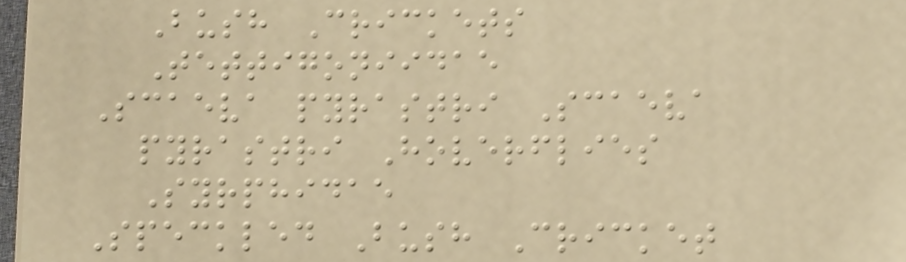Bush Crickets
Tettigoniidae
Scaeva pyrastri Scaeva
pyrastri Hoverflies
Syrphidae
Speckled Bush Cricket
